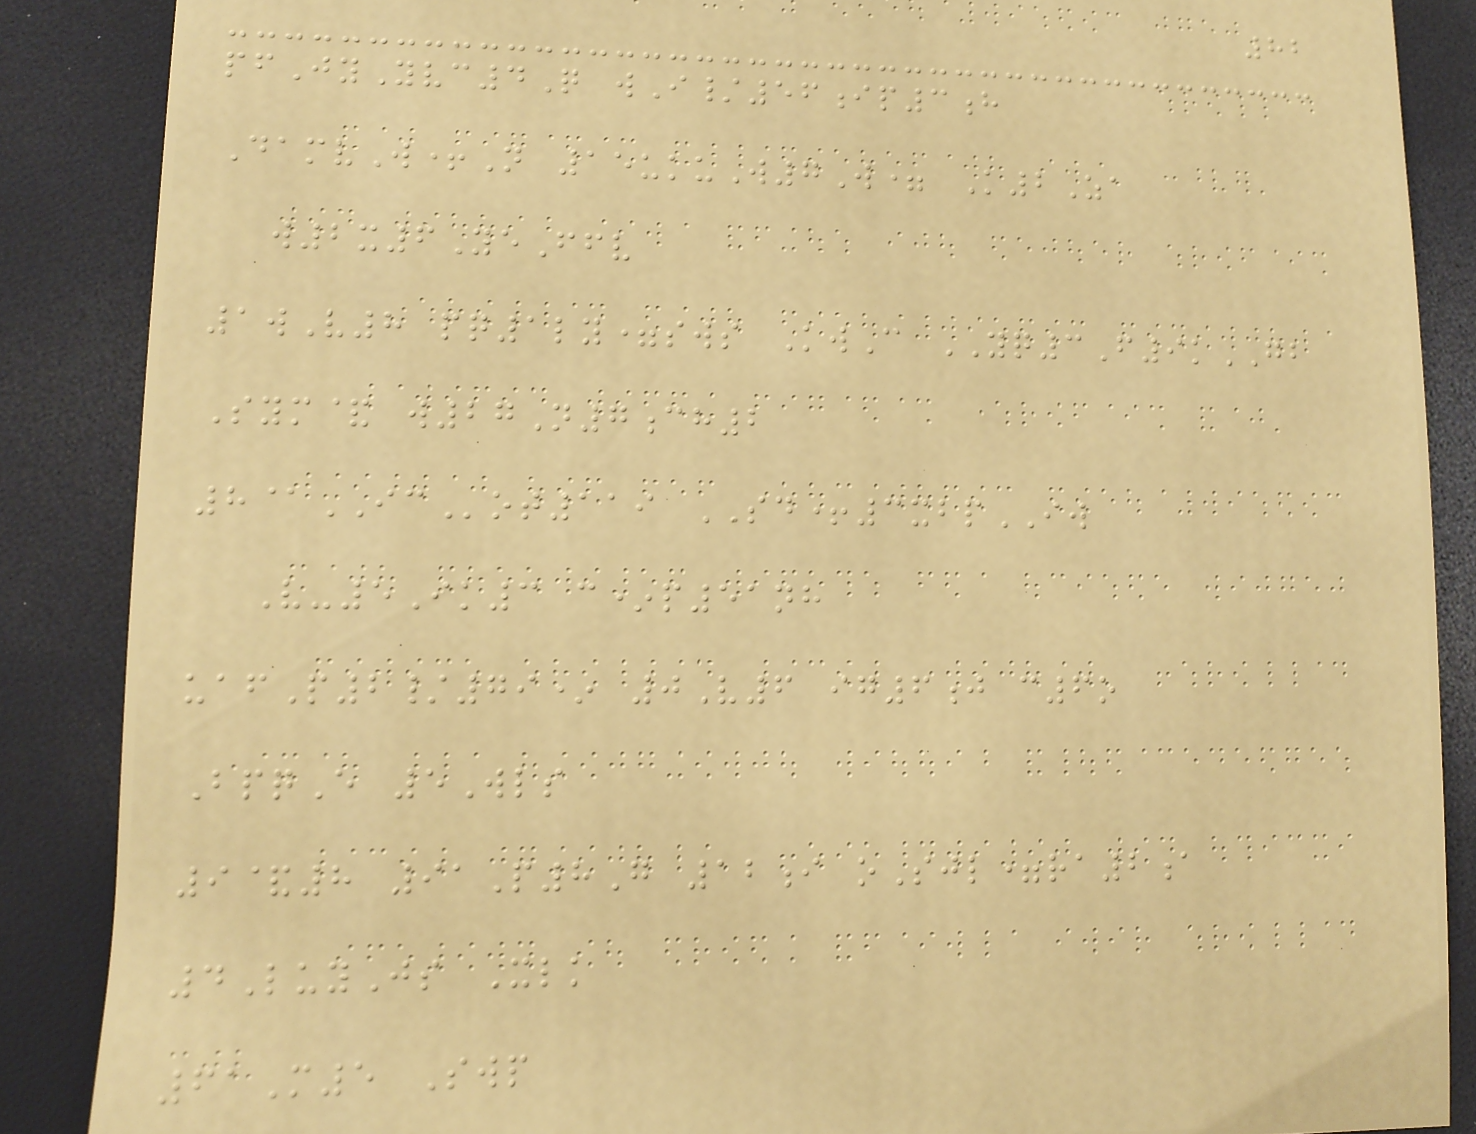82
pfJyYvc4Q wI/56ip3h
DamvW+N 15ukuW7W= K2Za
w2x6YeFfv
1wV8 pq1ly=sws KwC YQ3F9kGB
Sym& w27N7ch2
8@ICot119 SD+3xbpIW
V-5Ik3 c*p51nh
uafP2/79* 0V6 ig6j c6o
BpqE 5Wls
9&8 91P8G 12i oSjl=ra2a
4LuyJs Xlk
61M5 Swp
